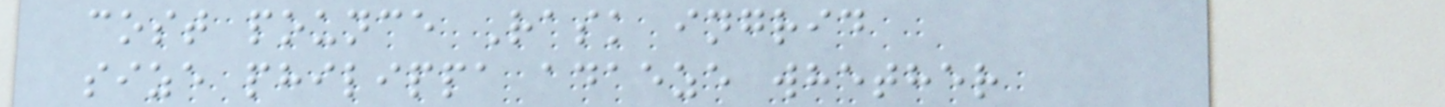cost pounce Rask ingrid
size philippa adaeze whether
